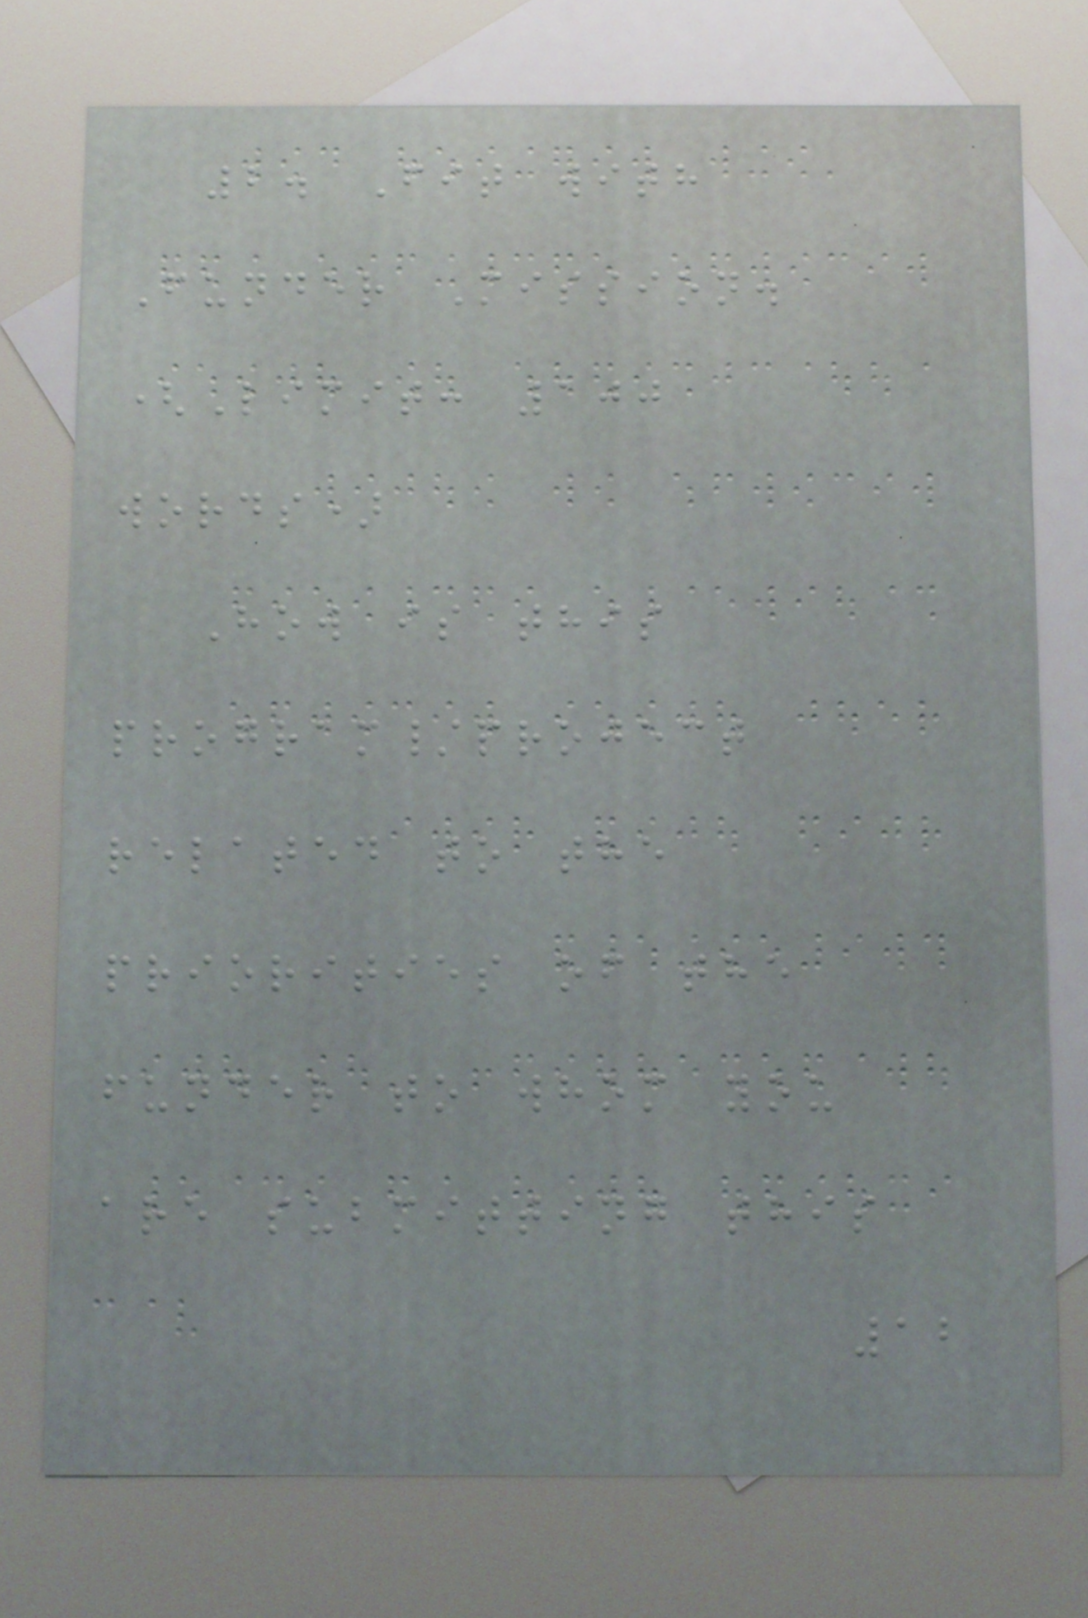2. Fit with
Funder Mission.
(Limit: 100
words)
How is this
program/project
related to the
priorities of the
funder to whom you
are submitting this
12
